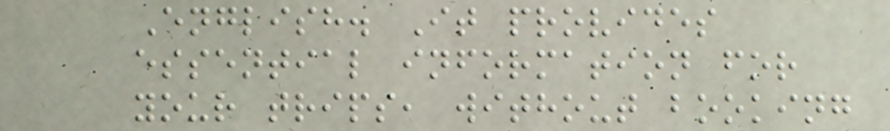English. It provides
essential information for
your trips, without booking
